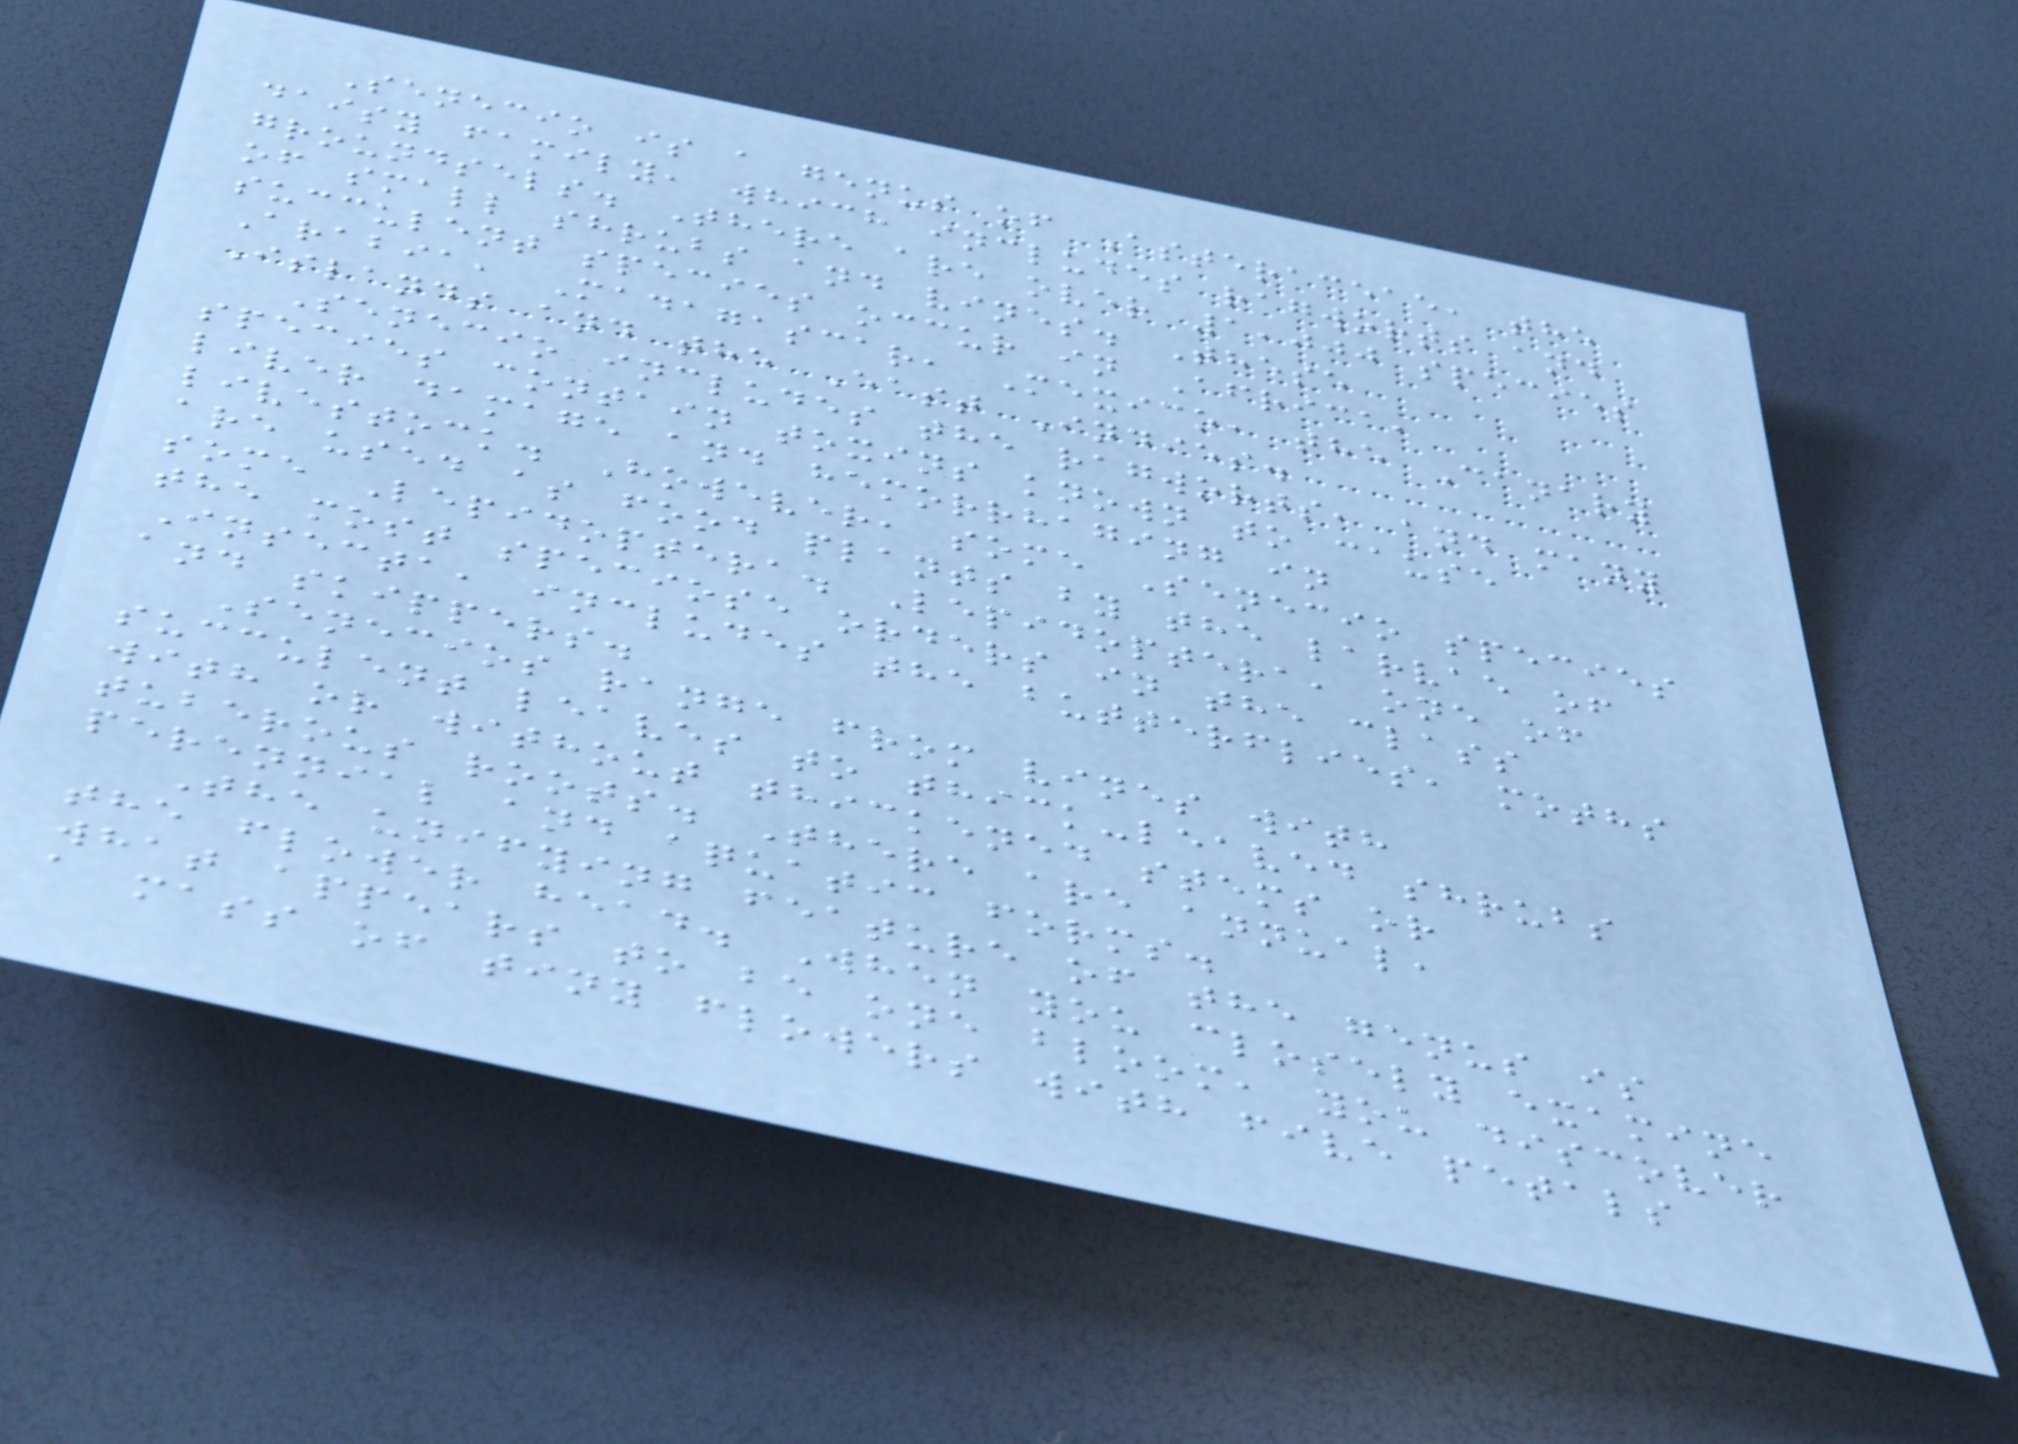Senecio is a genus of Asteraceae, the
daisy family, which includes ragworts and
groundsels. There are over 1,000 species
of small shrubs and vines. These
succulent species occur in Africa,
Arabia, Madagascar, Mexico, the Canary
Islands and the East Indies.
Senecio includes the ragworts, and many
species contain toxins known to cause
liver damage and hemorrhaging in
livestock. However, some Senecio species
are used as food plants by the larvae of
some Lepidoptera. Lepidoptera, one of
the most speciose orders in the class
Insecta, includes the butterflies, moths
and skippers.
Senecios range from vines with
succulent leaves to thick-leaved shrubs
with or without thickened stems or
tuberous roots. There are annual,
perennial and aquatic forms.
The unifying feature of the genus is
the flower head. When you closely examine
what appears to be one bloom, you discover
a mass of tiny flowers with five petals
